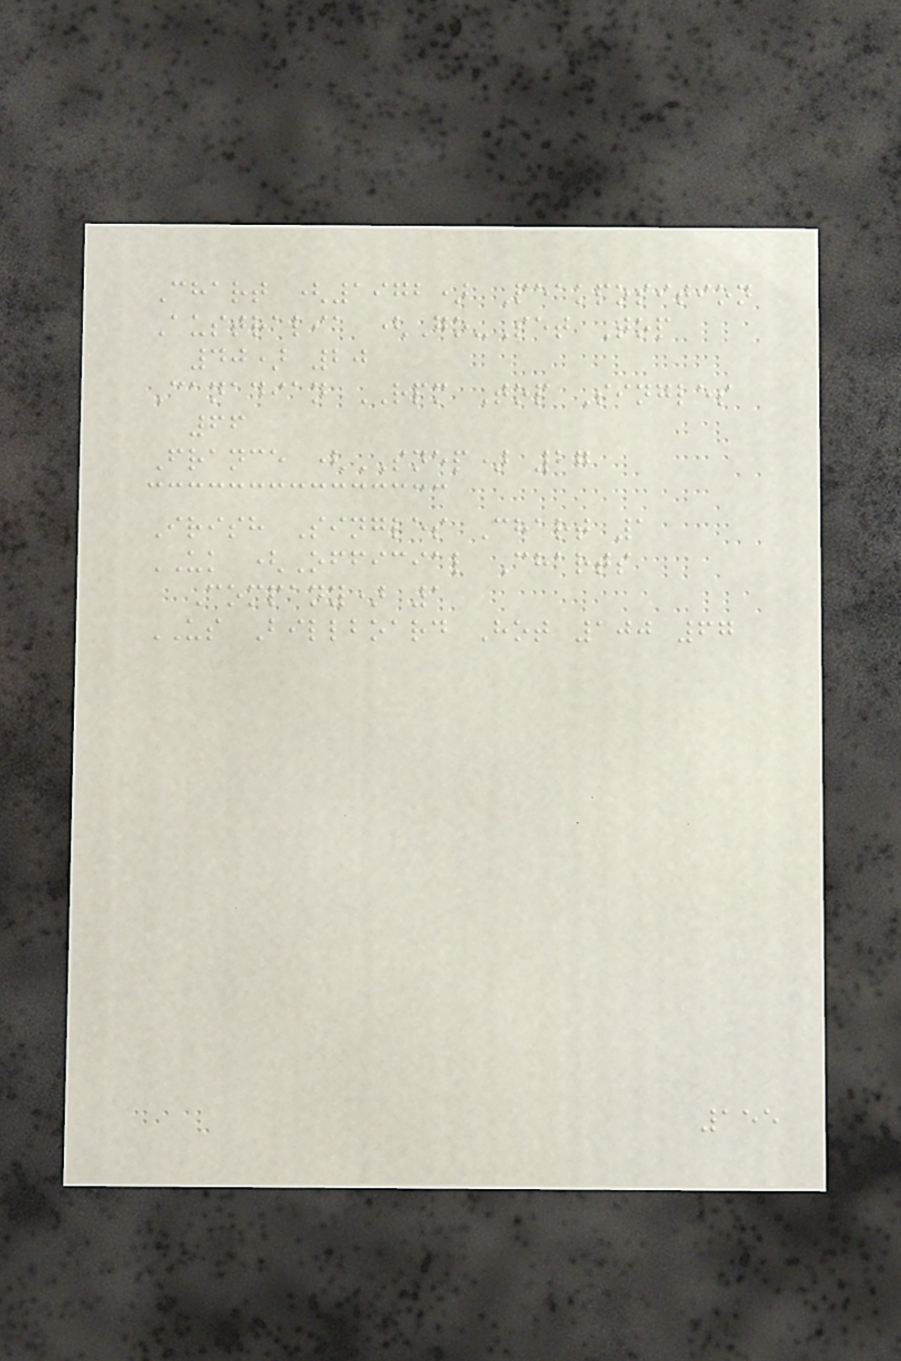Chart (1972) Peakposition
Australia (Go-Set Top
40) 20
Canadian RPM Top Singles
66
France (SNEP) 27
Irish Singles Chart 1
UK (Official Charts
Company) 1
US Billboard Hot 100 67
155
